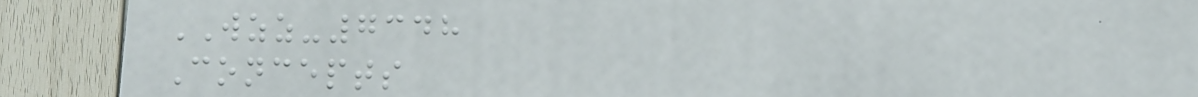WZZ-7348
Concepts
